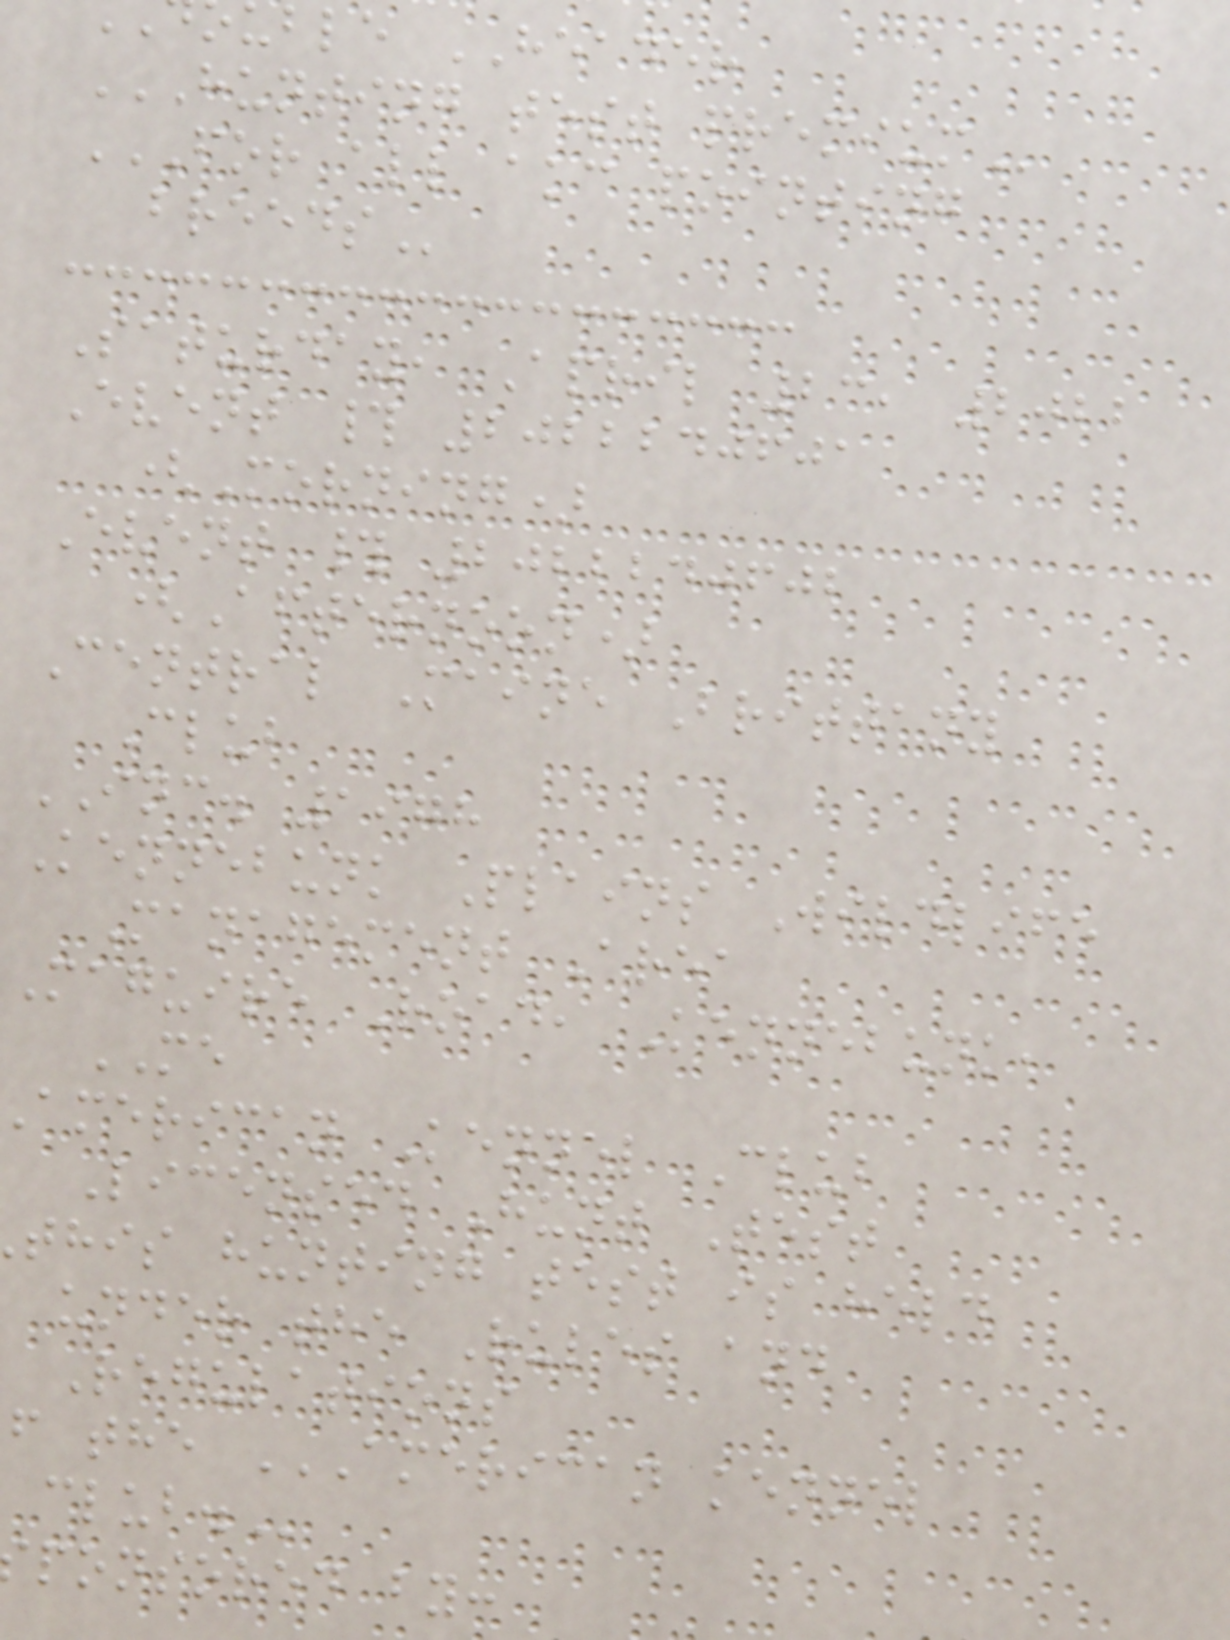ble HEADER
HUNTING TEST PREMIUM
FOR ALL AKC POINTING
Saturday, April 23, 2022
Event # 2022240601
(Morning)
Event # 2022240602
(Afternoon)
Central Maine Brittany
Club
INC. 1978
Kennebunk Plains Wildlife
Management Area
Maguire Road, Kennebunk,
ME
american Kennel Club
Licensed Hunt Test
this hunting test is held
under the Rules and
Regulations
ponsored by:
